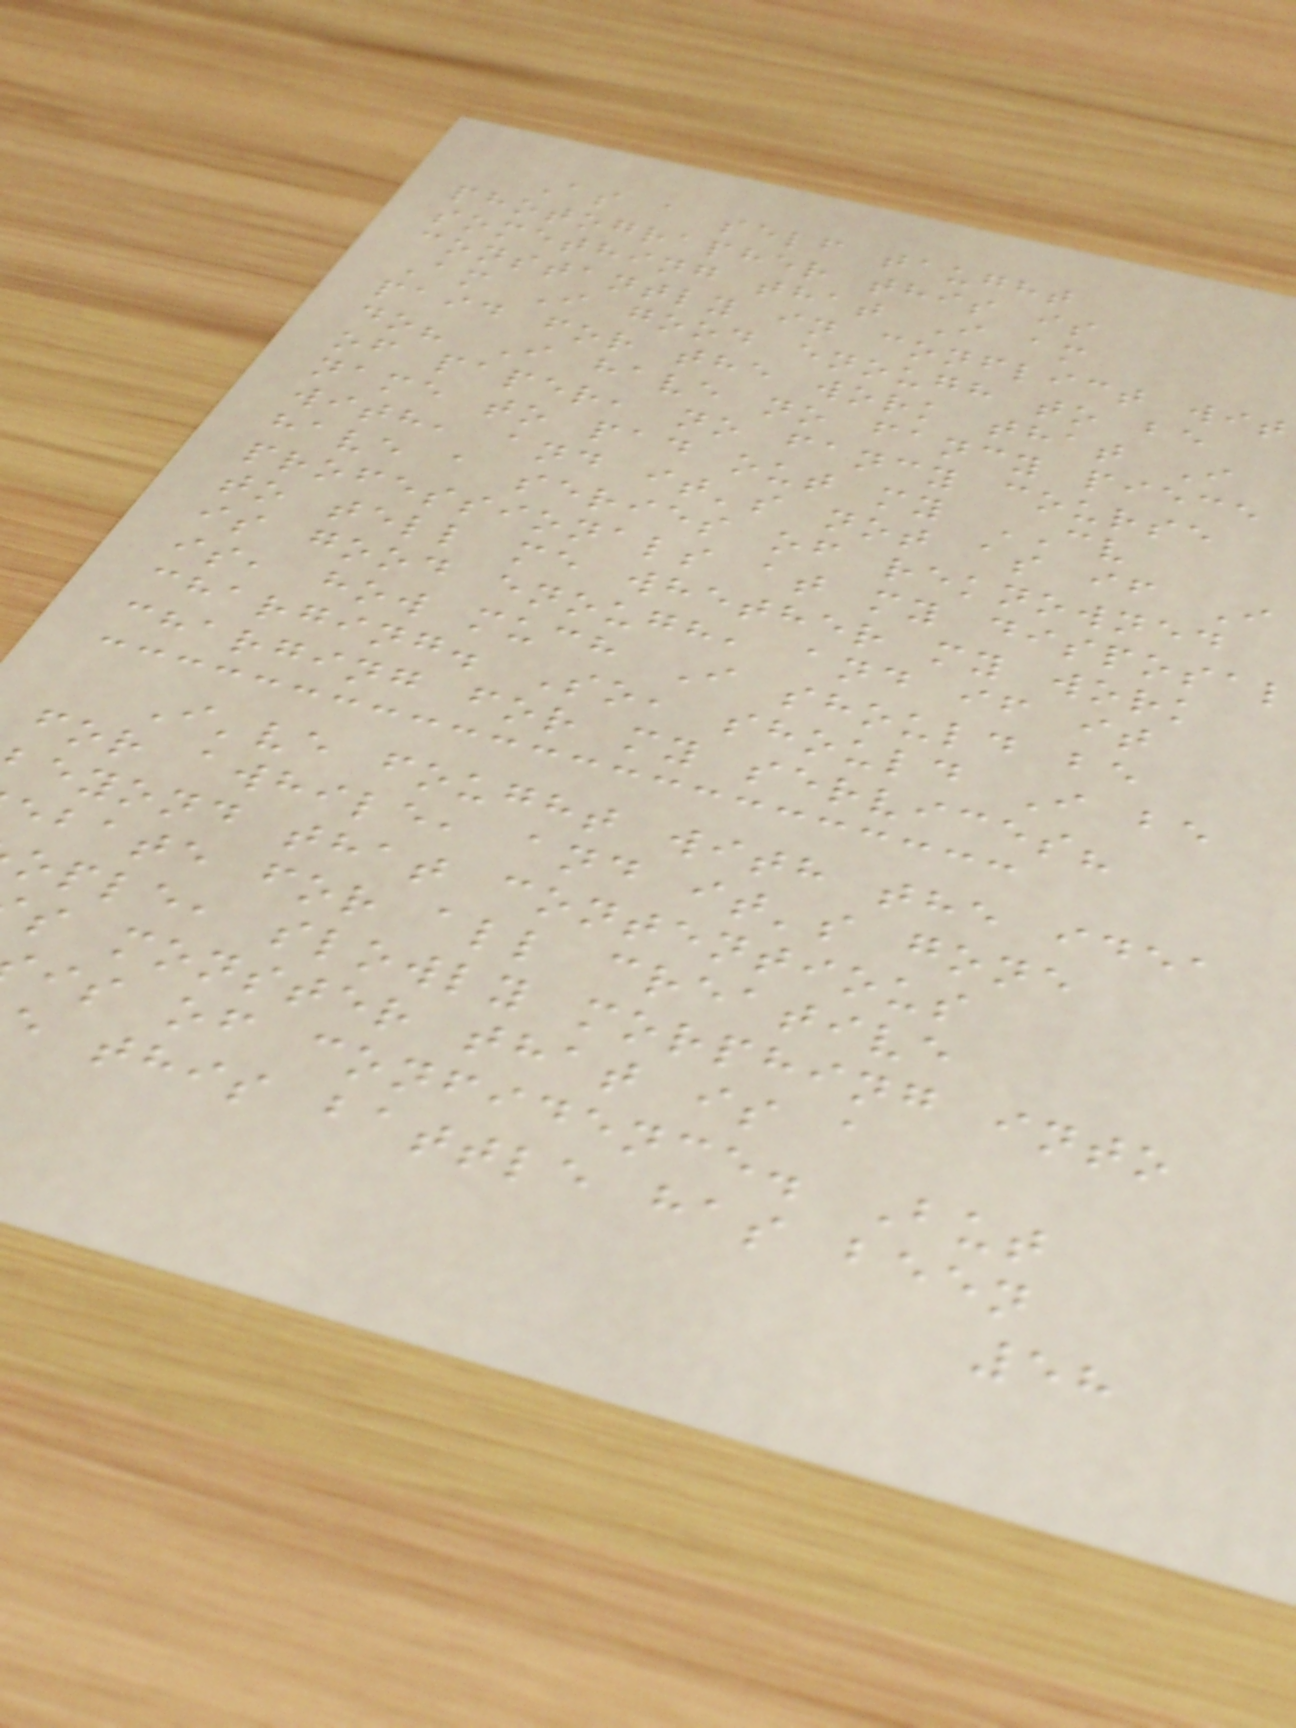As a self taught
photographer this is
something that I am
constantly in conflict wit
Am I good enough to be
paid for the work that I
do? I have no fancy piece
of paper, no fancy course
name to pad out my CV
with, and it's not as if I
have a series of reknowned
professionals at my disposal
to tell me whether my work
is good enough, and if it
is, how much I should be
charging. So, should I be
charging for my services?
I've fought with the idea
for awhile, and it's gone
eyond that contentious
ebate for all creative
ople, slowly morphing into
s monster that is a
is of confidence. But
e this battle has been
58
